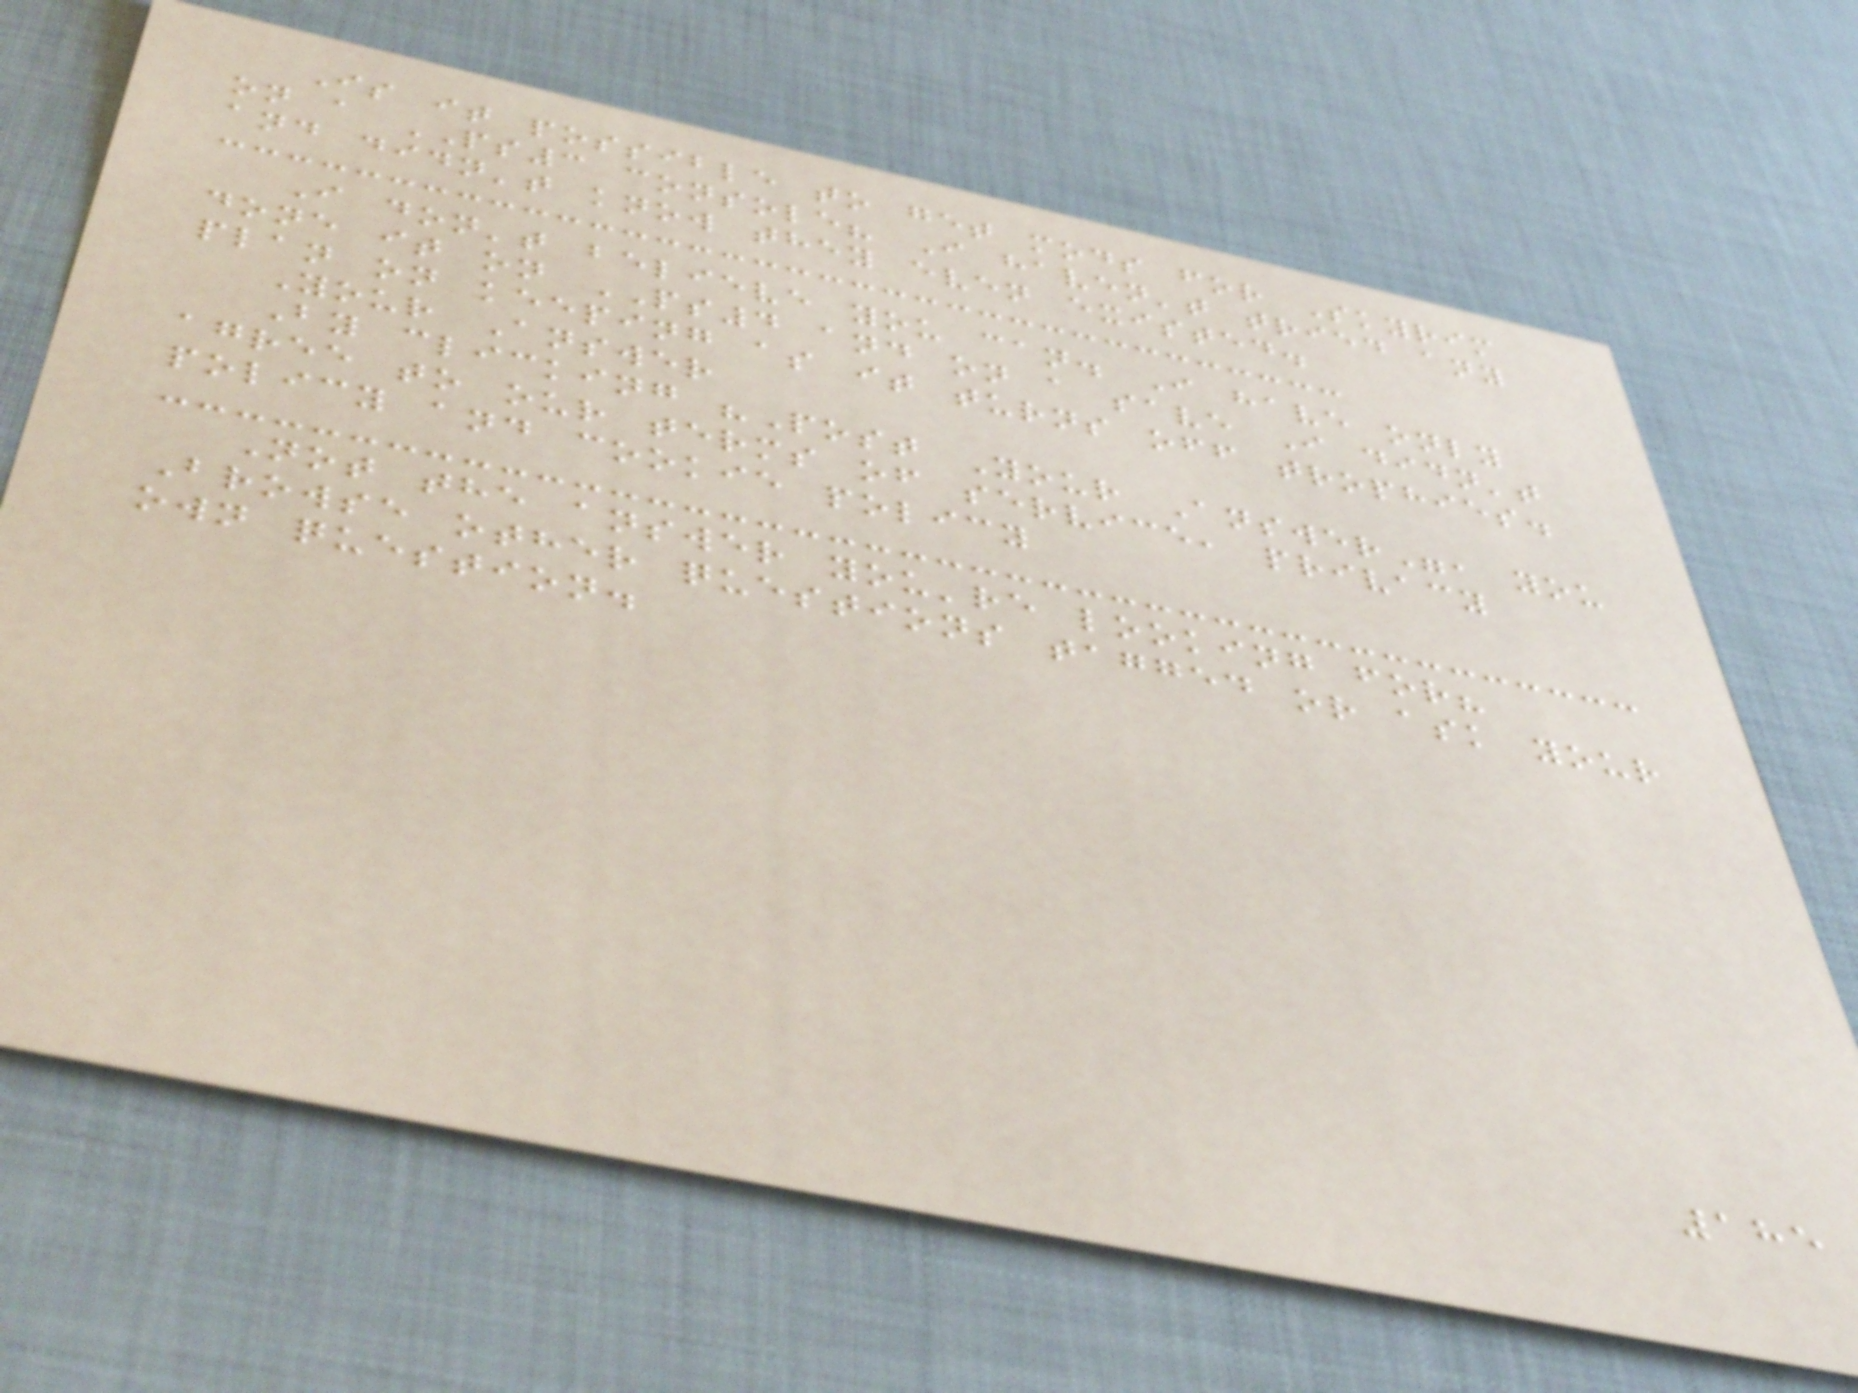Is it possible to get mods for Skyrim
on a PS3 console? I haven't tried any
and didn't know they even existed.
I don't believe you can. I have only
done it on PS4 and on a save I didn't
plan on keeping as it turns off trophies.
Your Answer
By clicking "Post Your Answer", you
agree to our terms of service, privacy
policy and cookie policy
Not the answer you're looking for?
Browse other questions tagged or ask your
own question.
185
